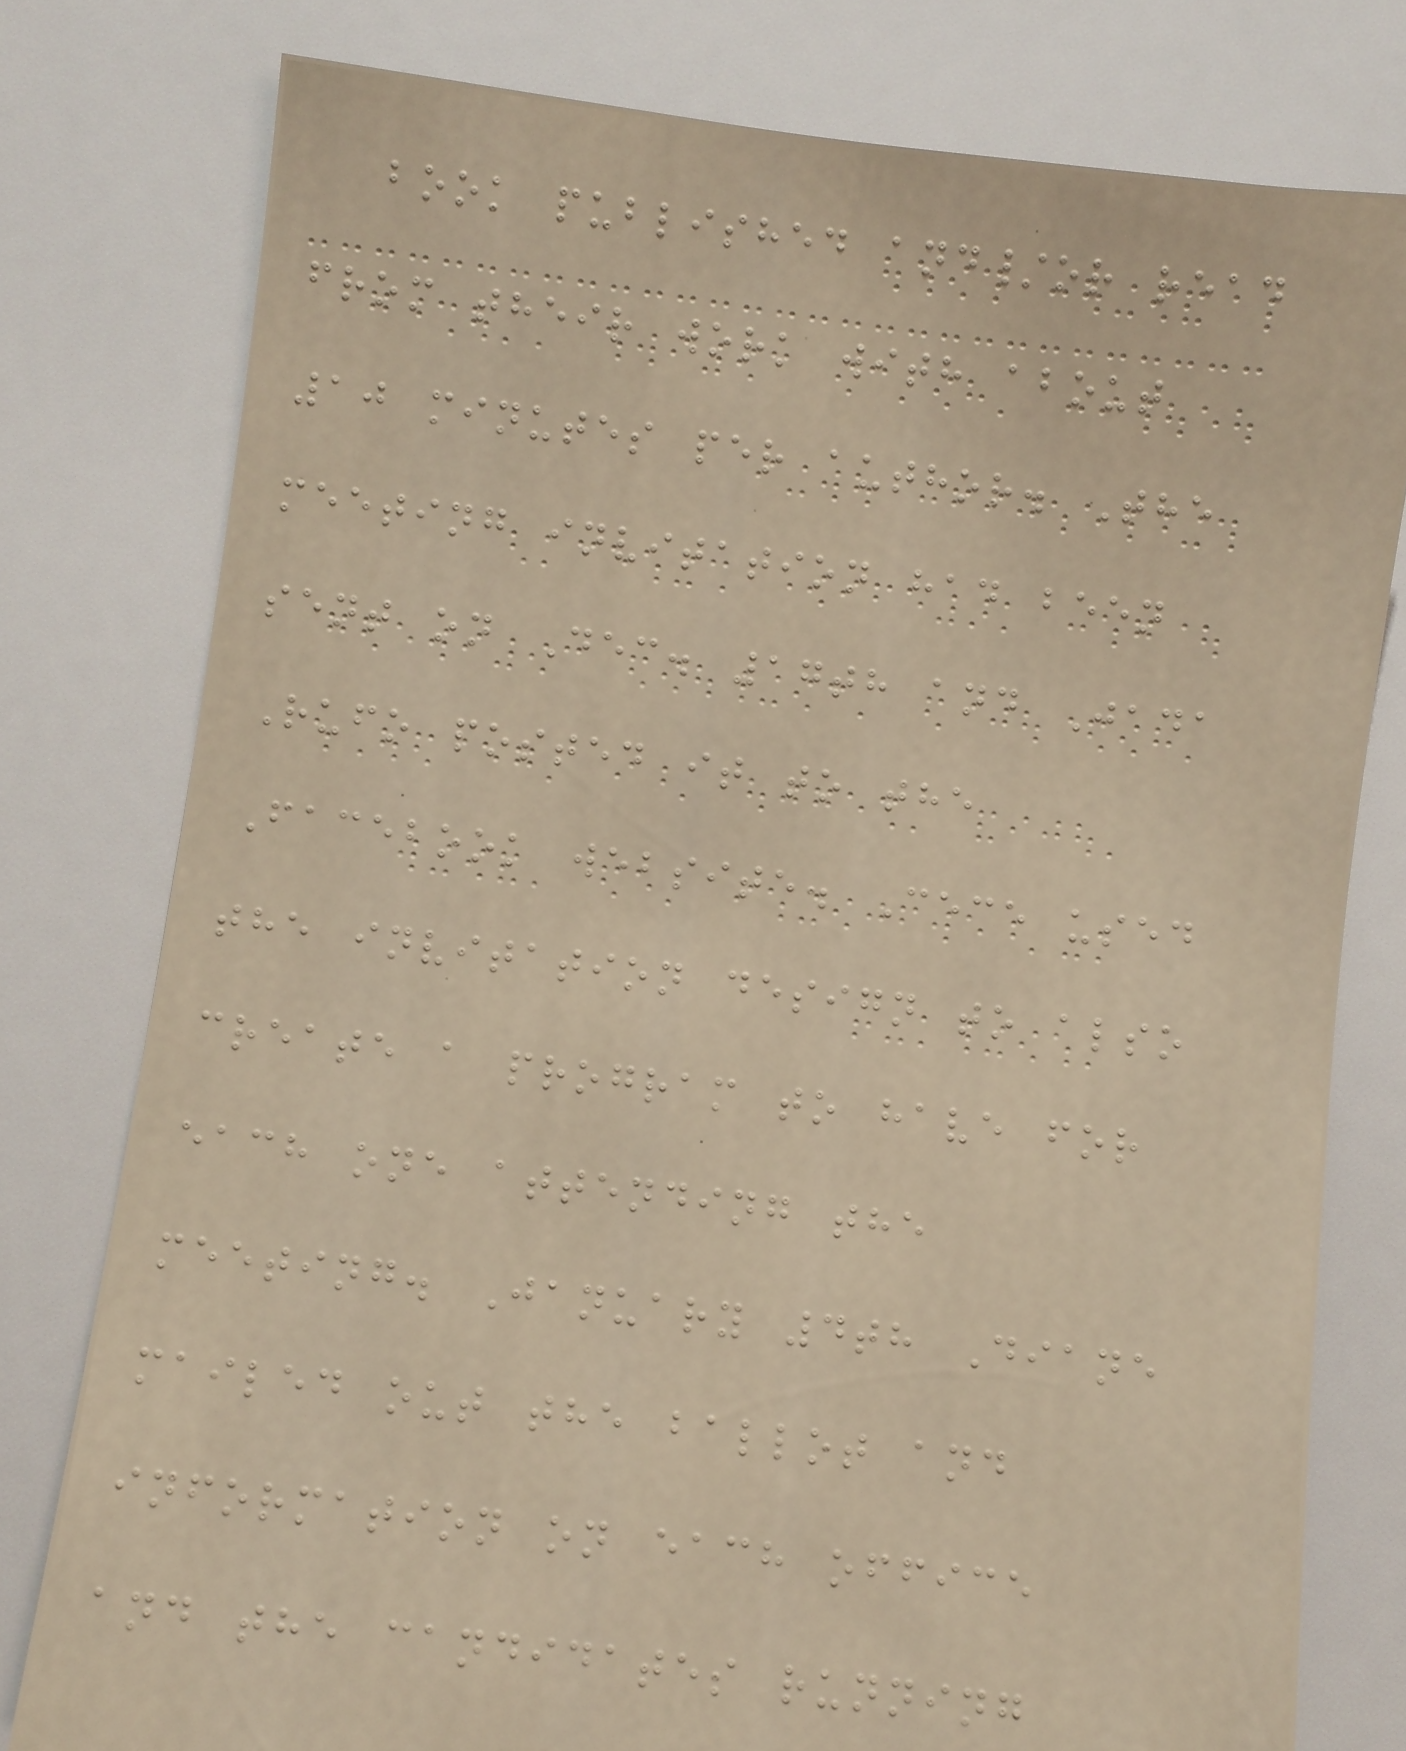book published and/or read
from their work with about
10 minutes per author. The
meeting invitation had been
sent on Dec. 17th and Jada
Rufo posted it to the
Facebook website. Cece used
the invitation design to also
create a program to have for
each one attending the
meeting. January 4th Diane
mailed out the ballot and
information on each office
and the candidates running
